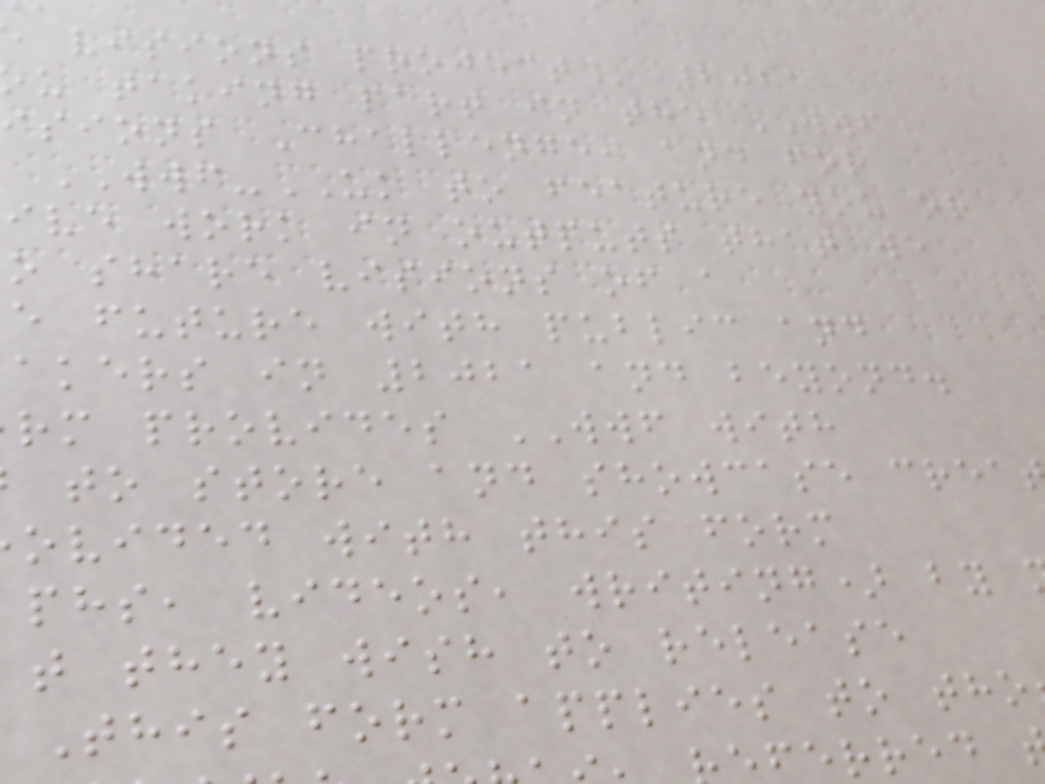u taking part in the WWF
isions Challenge, and for
WWF-UK to feature you or
ive work in outputs that we
o share visions of a
e future with public and
akers in 2021 and beyond.
rm provides WWF with
to store and showcase crea
ovided with this form
phs, videos, writing) by
t they wish to release
This form applies to tho
